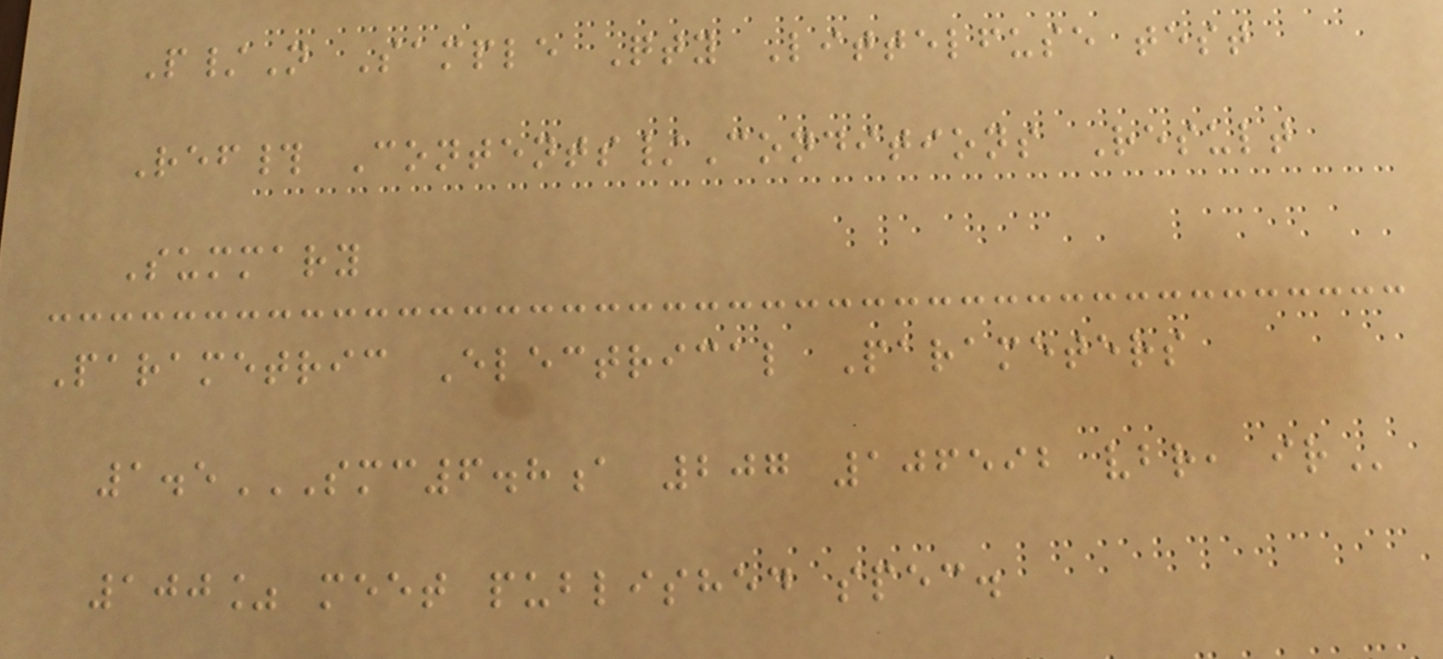P/N Sample Qty Littelfuse test
Ref# Contents/Conditions Result
Summary
Parametric Electrical Parameters
1.5SMC6.8A 207 106592 VBR, IR
100% meet published spec.
